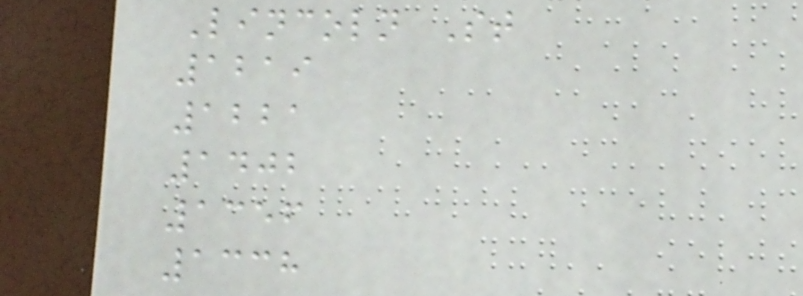Lincoln St
1219
1221
1402
1356
1338
